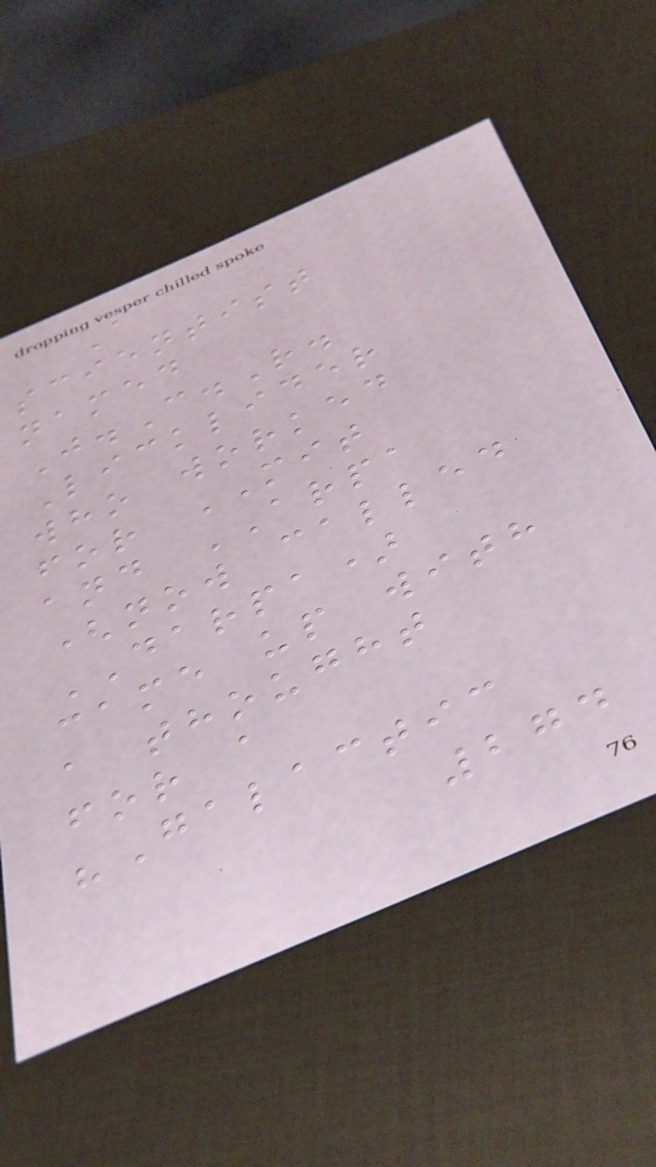A
scientist
named
J.C.R.
Licklider
who worked
for MIT
and ARPA
(now called
DARPA)
came up with
a thought
for a
"Galactic
274
